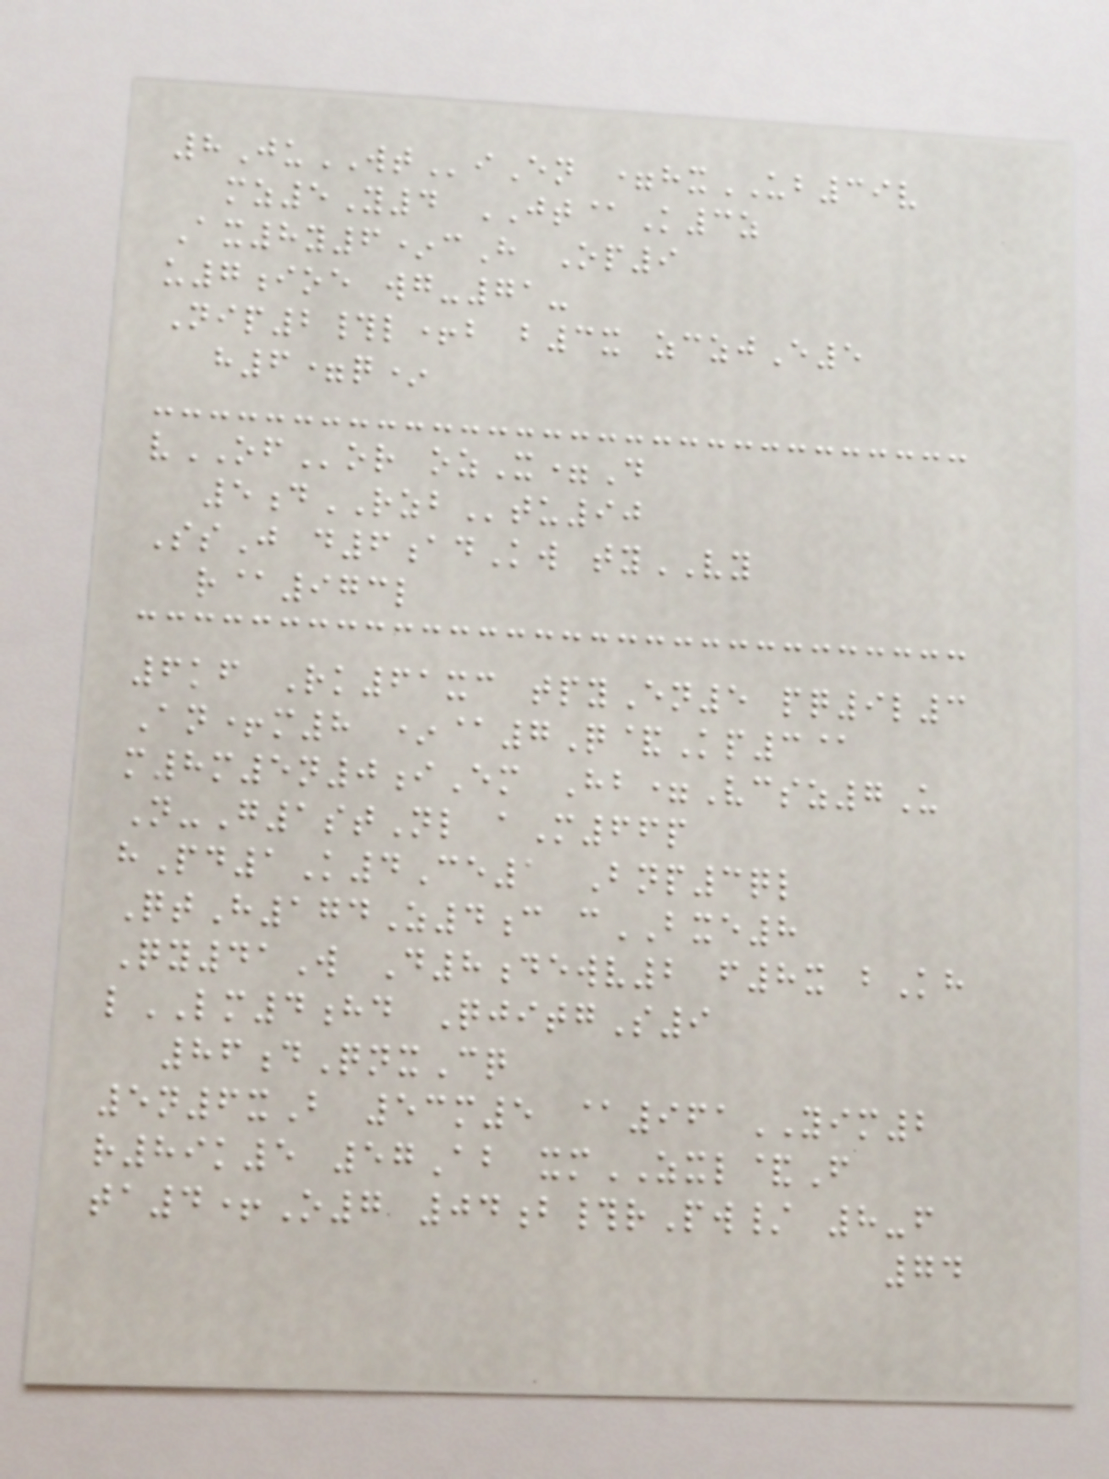8JuWTiEn =hxUB39v
mz5Y4 JT@K3z
Ax8y6*cH Op9
u7ioe wg-71-
Nip2#l+b b3x zczjE5
h6=q*
vOFor ozX=D
5dRZBtu90
SsJ d6adKw tyVY
r@973l
6kf Rk61xc tpyEn5 pq9l3
An+m8 *@7Q&Kp3@
m8m5n0iEm Hb=Vcsz7U
N-G1stNl aM66p
hPd1K4Ce1 Bnp3ql
QtH174Z4c cBXE8
Qy41W D8dewv2 f8x bKh
lLM4hd QjitgS9
86dQnxCq
5n6xB 53m5 @961YIM2
r89k5 57Ab xmZXL&F
ta4+O7 04b#rPw/ 8-f
74
